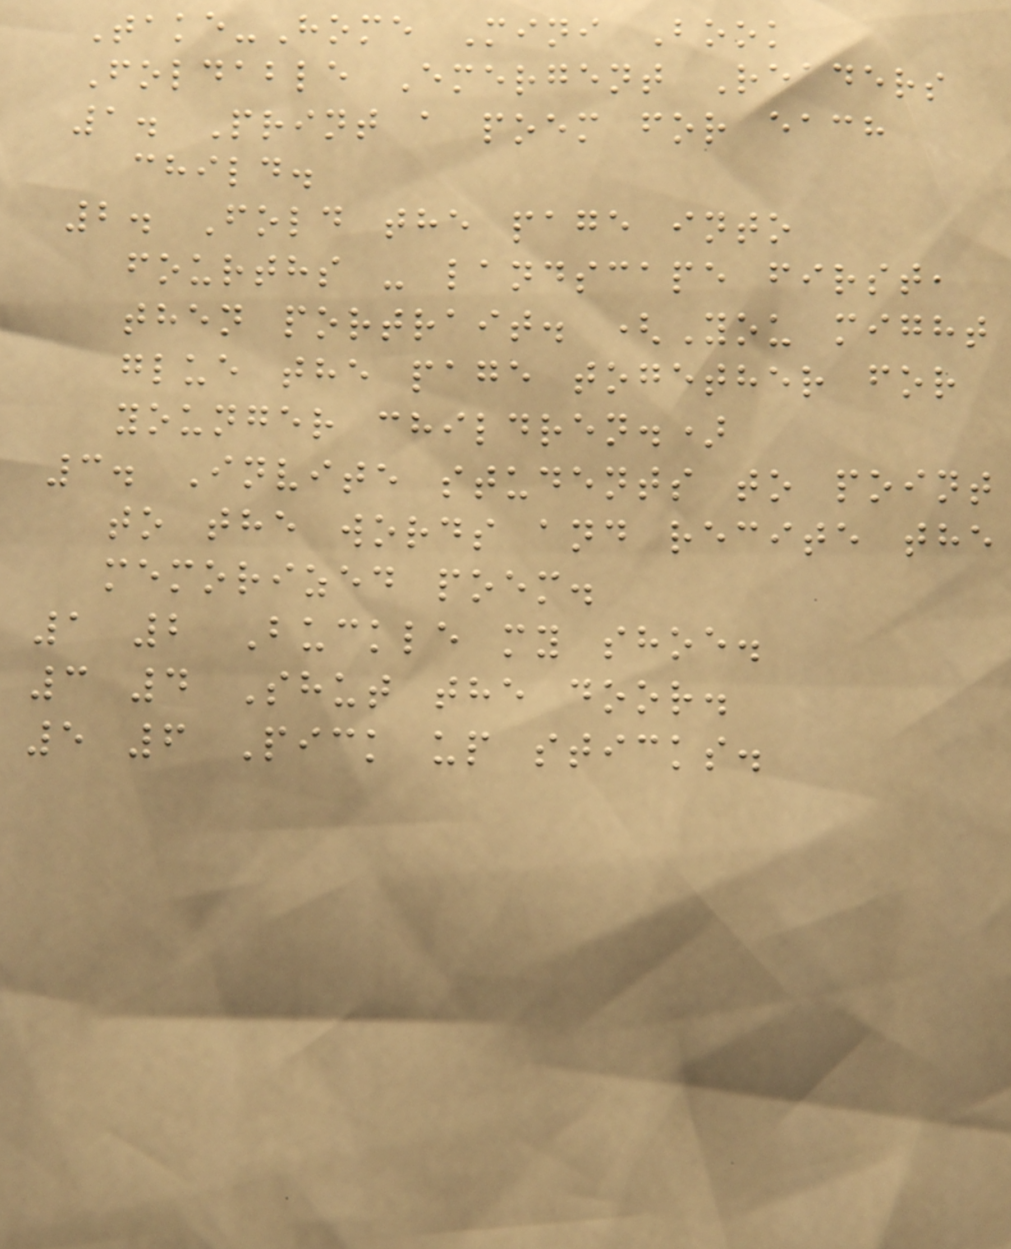Take-Home Mini Book
Foldable Emergent Readers
1. Print a poem for each
child.
2. Fold the page into
fourths - landscape first,
then portrait. (You might
glue the page together for
younger children.)
3. Invite students to point
to the words and recite the
memorized poem.
1 2 Buckle my shoe.
3 4 Shut the door.
5 6 Pick up sticks.
